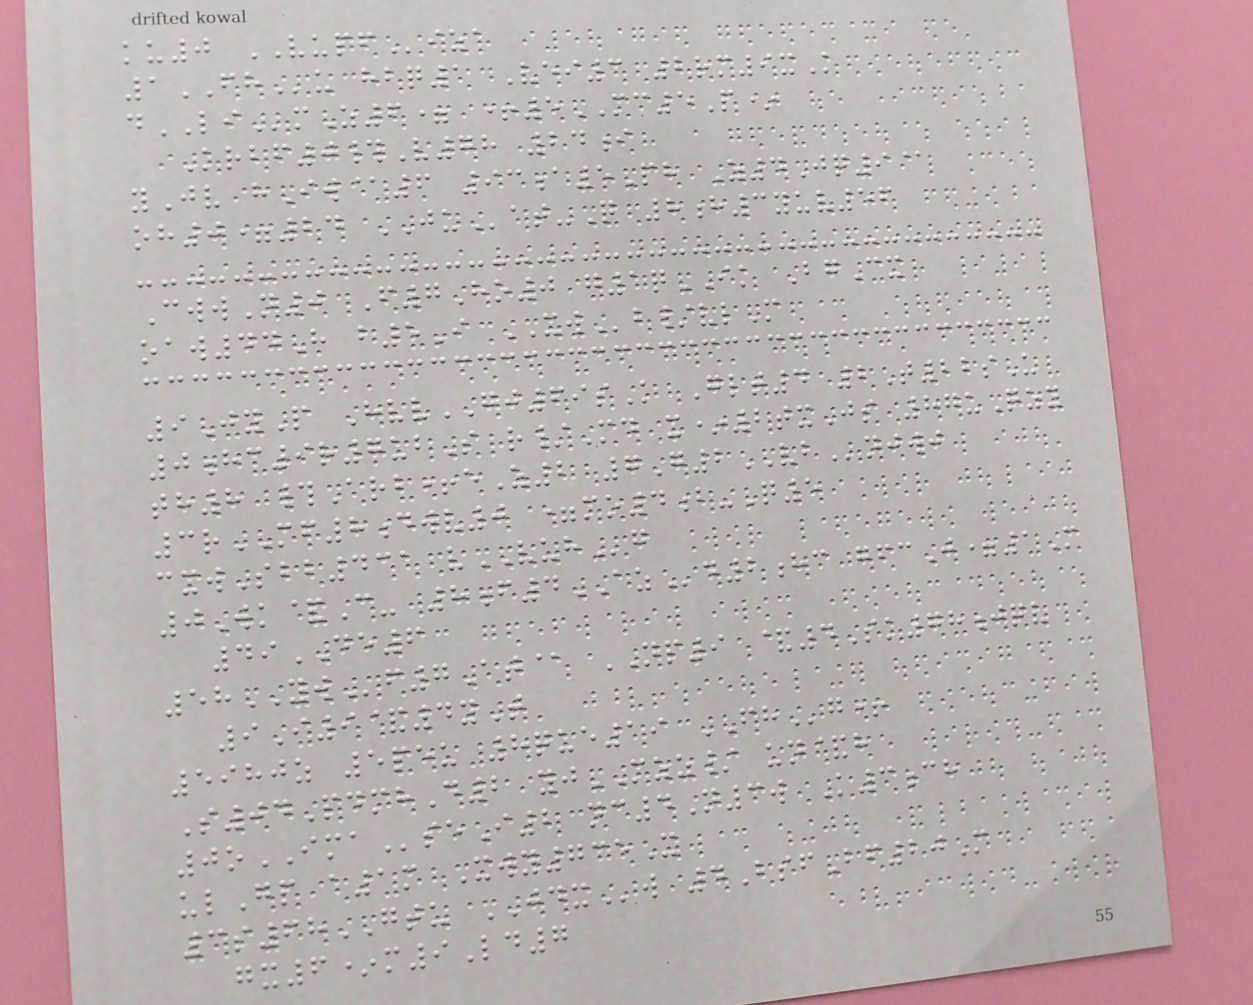ku0 VUPFiza
1FHu hbq1 Vei3 2rm9xK
dLImZ6= +5MC5P*
Krbf0#V78 24i
yJv hIw@6 93a5Ph Z4Jq9@
oh0=24 JUat-Q 8h3yuv56
CwwN0 F7Ho0 g1qIK BgCx
oaw44H b5I XWb/vlM
9JyP HvvGJ69sK Glt4 2T22sU
0hc9r7ubS r/Md x*2txJs 87uQzy
th8 #Arb+eZ2 7G2VBnjwj
3rMF8dwv0 =mo4b-Q5
cxwSbb431 vVUHg
0Wk&C- 8f4AZd2hc gfcJ=1M
49DE6
58YWf7At@ NP9 &4Sk78jqv
9I9&4yT
5980z 5peu 8que19 FHg+
S04PdmhD2 yjMZZ/ un&h
0oIMAseI2 nc4N3w K3ch
ulGp a1m Xwy735X
3s68GTU JDXw 4BsfBf20M
gx6*m9Ld7
